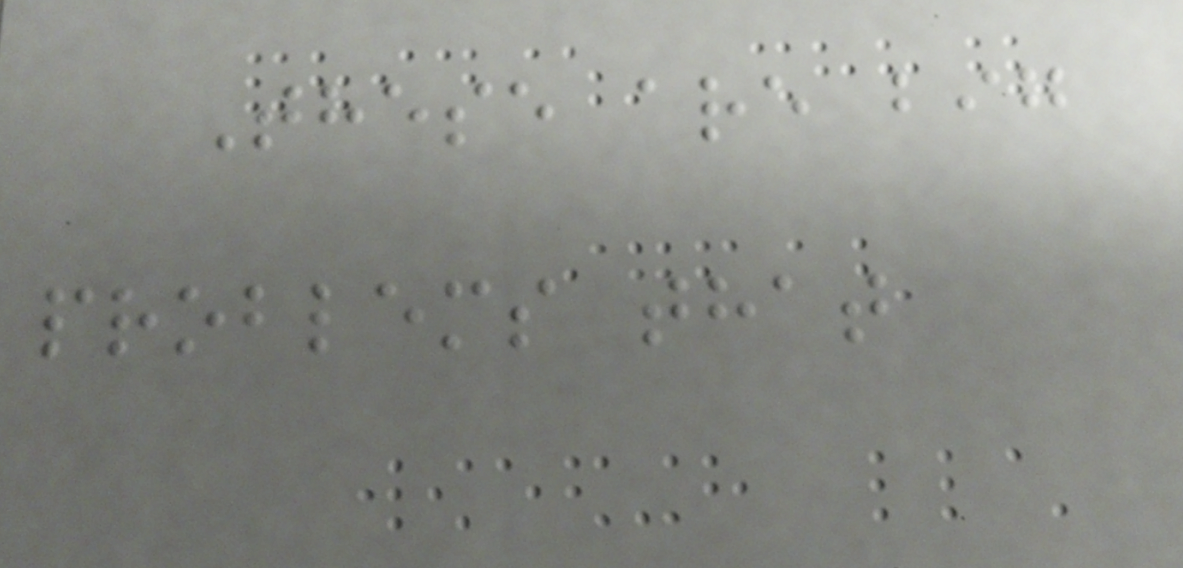These are big
problems that
